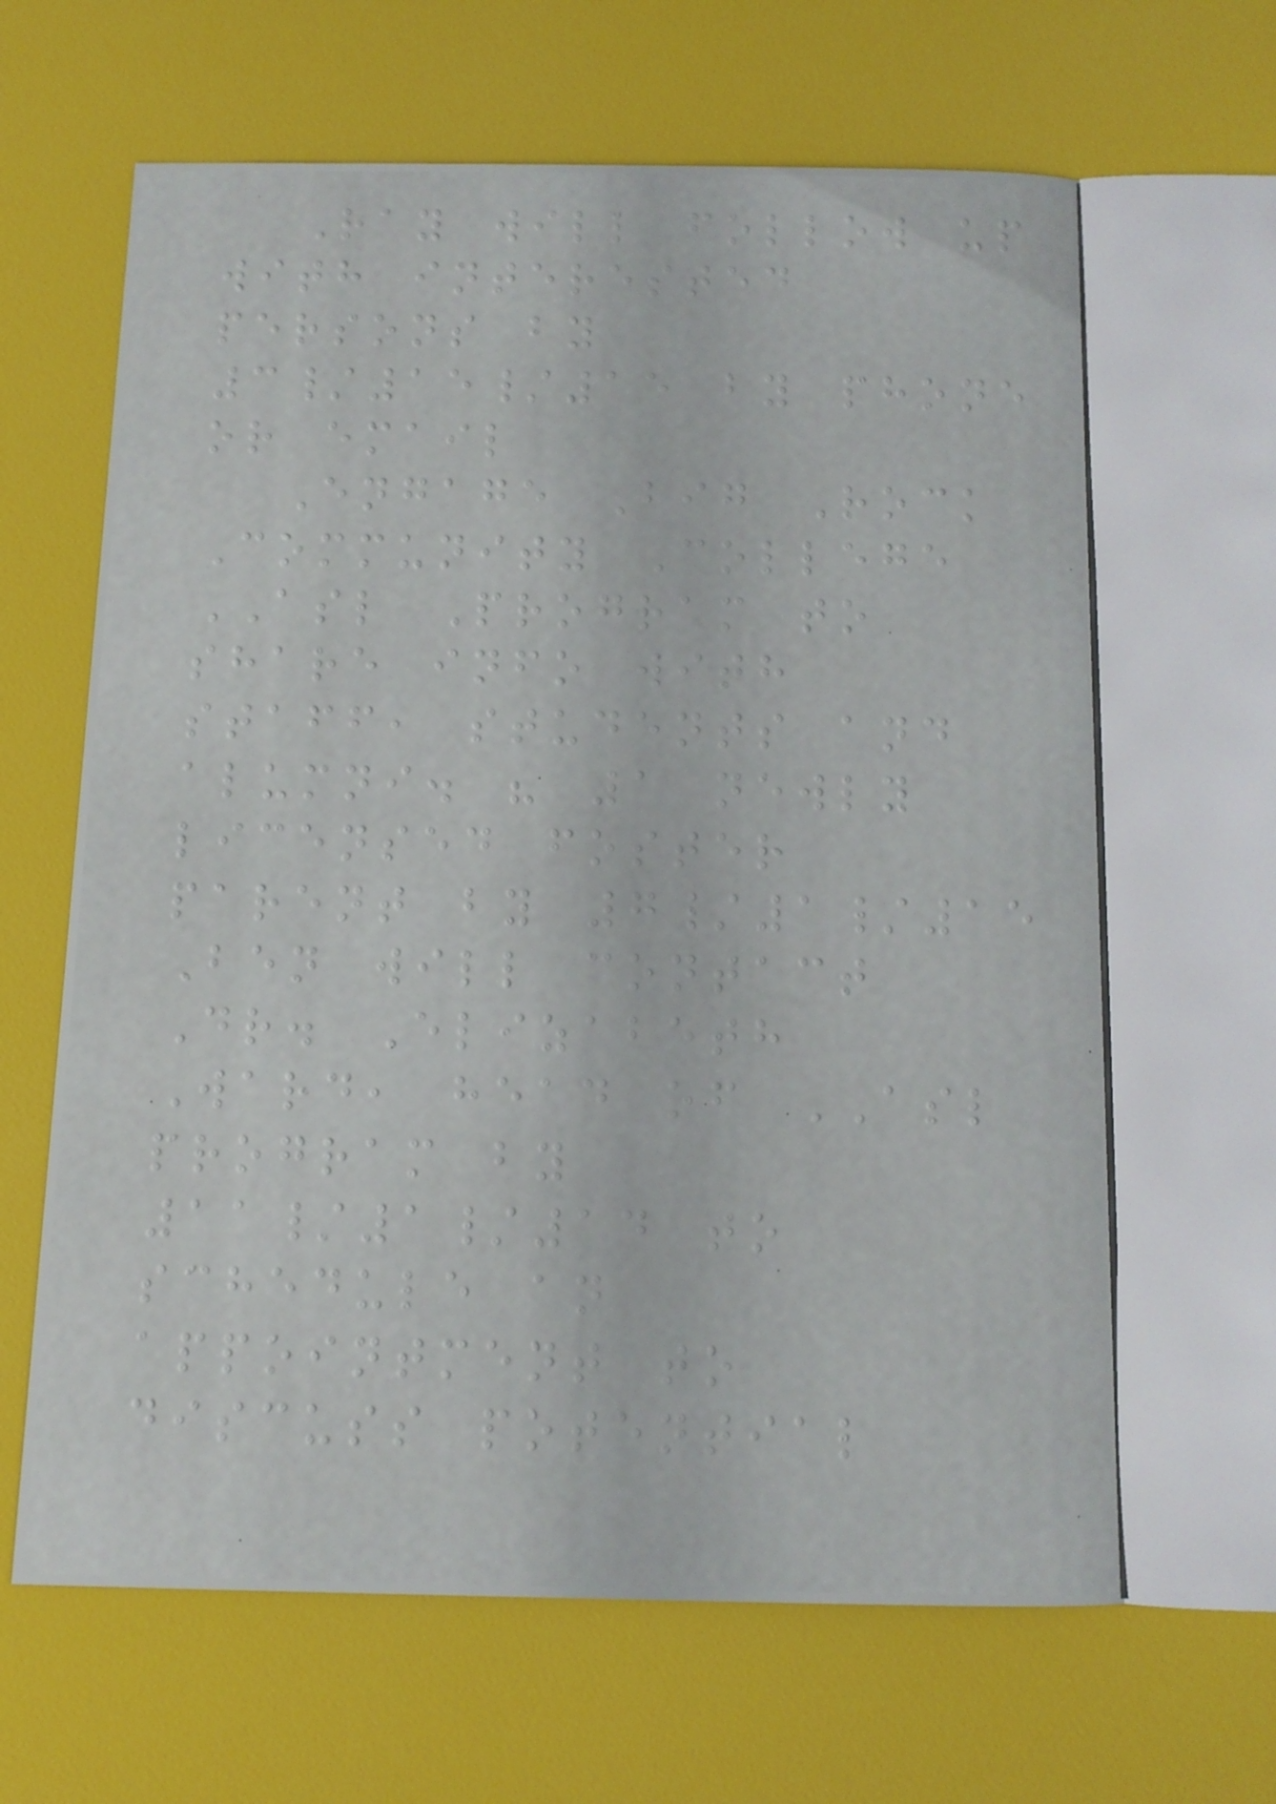Ray will follow up
with interested
persons by
3/15/15 by phone
or email
Engage Big Rock
Community College
ASL Program to
share info with
staff, students and
alumni. " 1 newly
licensed foster
parent by 7/1/15
Ben will contact
Dr. Elizabeth
Ward, head of ASL
program by
11/1/14 to
schedule an
appointment to
discuss potential
